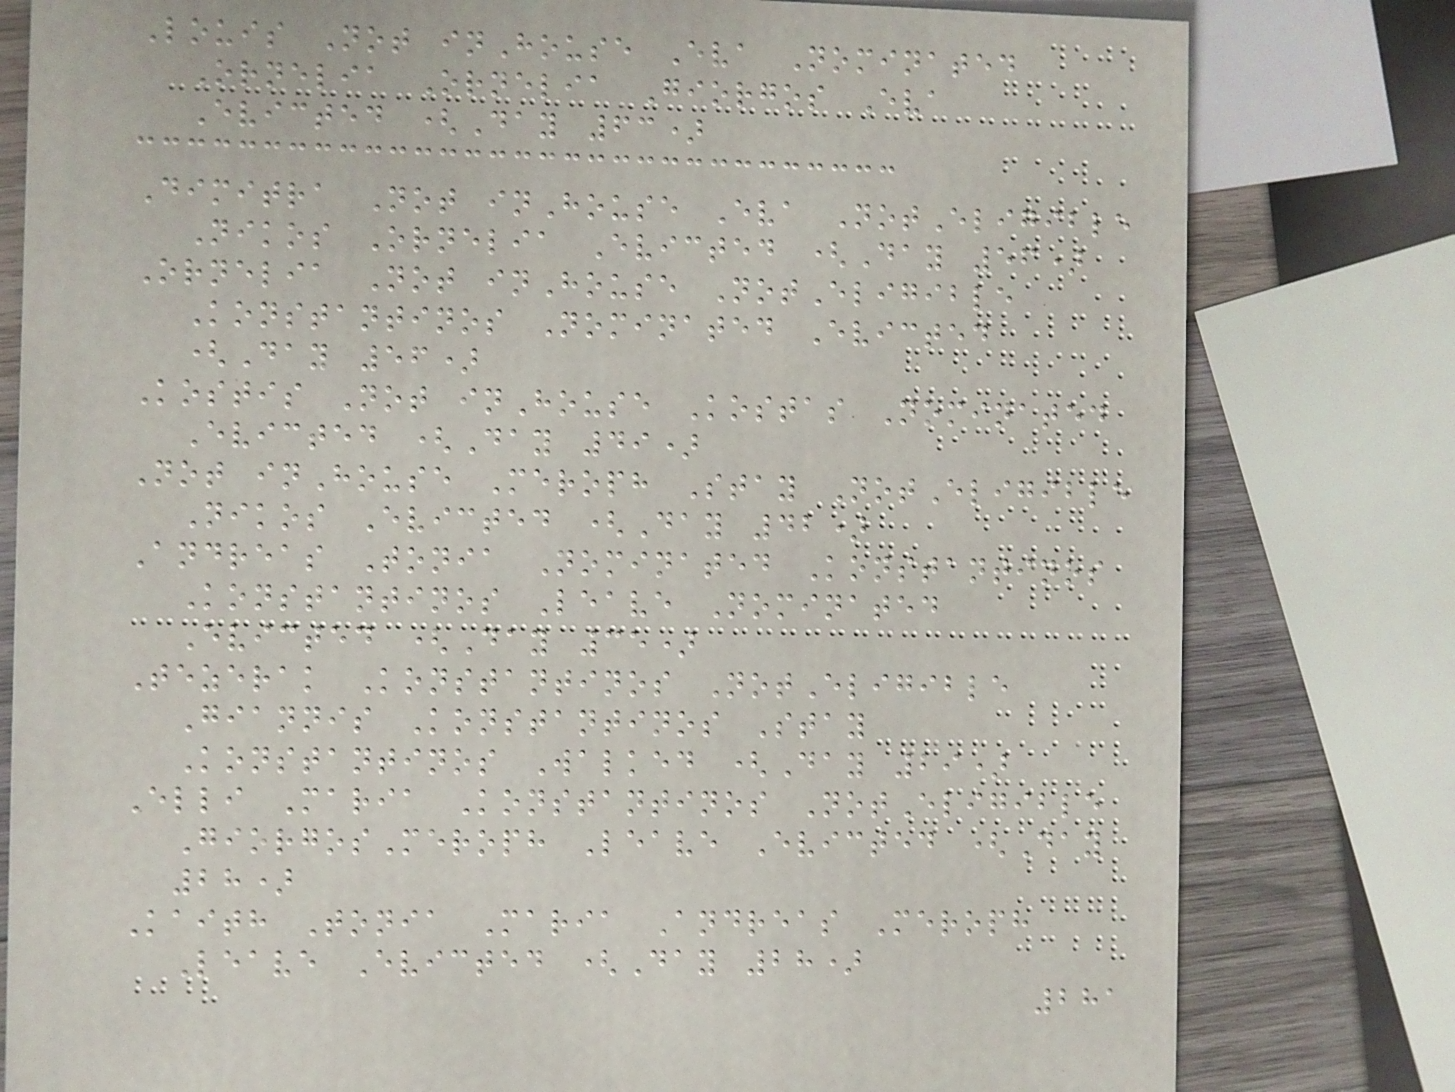Louis Not inHouse Eva Nominated
Ornelia Ornelia Giorgos Eva
Evicted (Day 63)
Dimitra Not inHouse Eva NotEligible
Nikos Ornelia Evicted (Day 56)
Ornelia Not inHouse NotEligible
Konstantinos Nominated Evicted
(Day 56)
Kostis Not inHouse Kostas Nominated
Evicted (Day 49)
Not inHouse Meroph Stay NotEligible
Nikos Evicted (Day 42)
Andreas Tonia Nominated Konstantinos
Konstantinos Leave Nominated
Evicted (Day 35)
Tezerak Konstantinos NotEligible
Giannis Konstantinos Stay
Konstantinos Walked (Day 29)
Elli Maria Konstantinos NotEligible
GiorgosMeroph Leave Evicted (Day
28)
Kaith Tonia Maria Andreas Meroph
Leave Evicted (Day 28)
281
